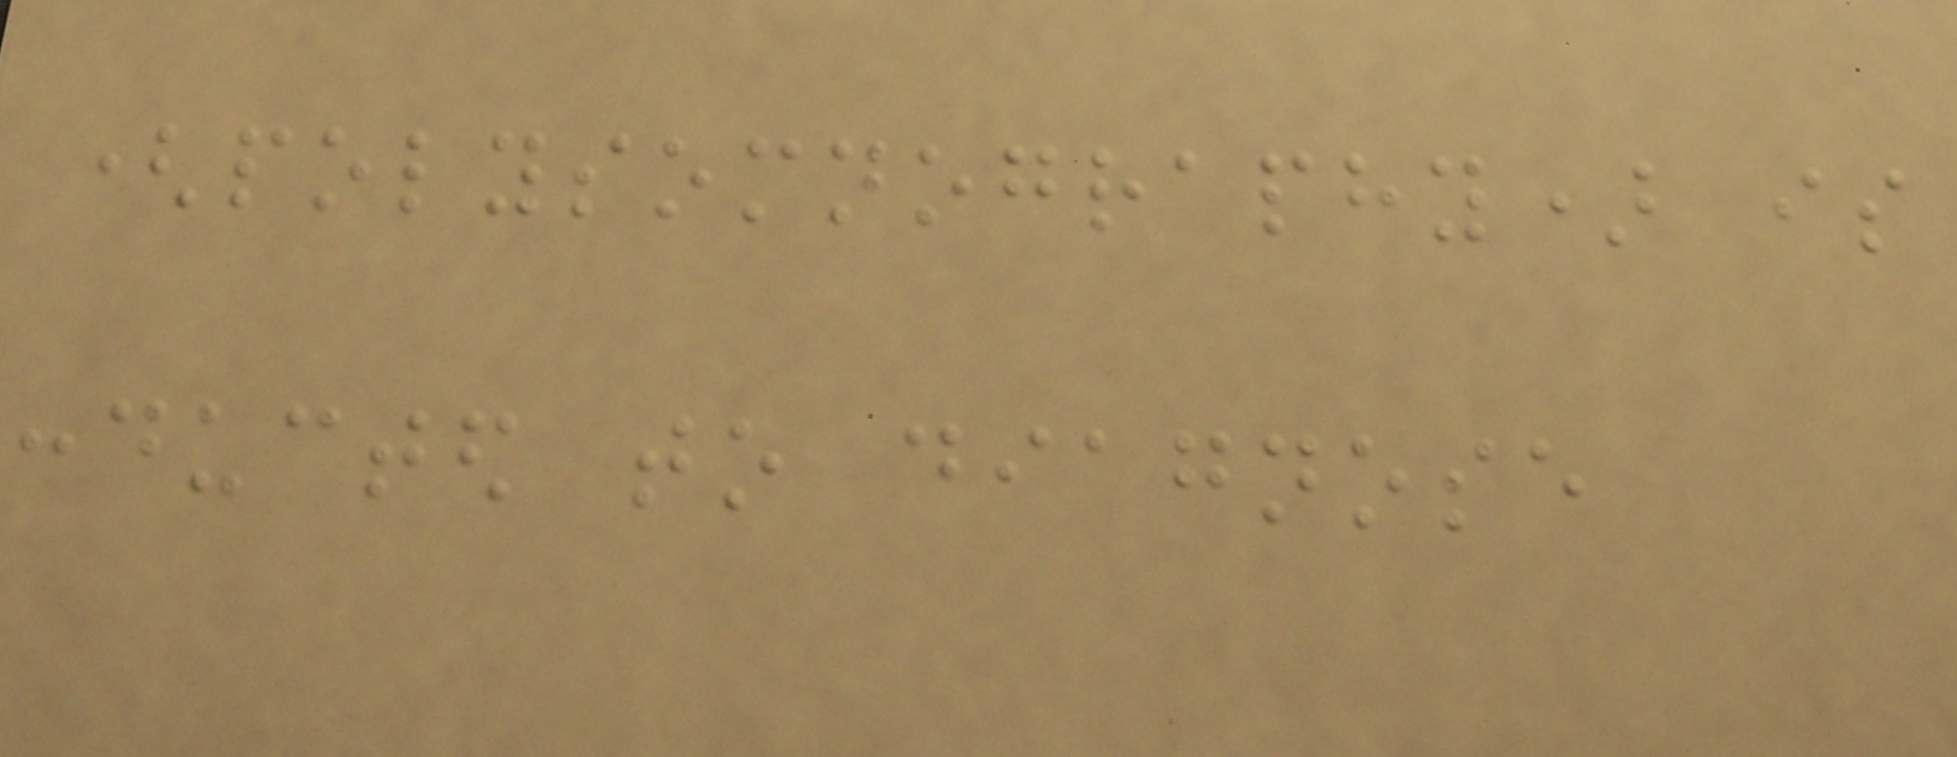(polysomnography) is
conducted to diagnose
